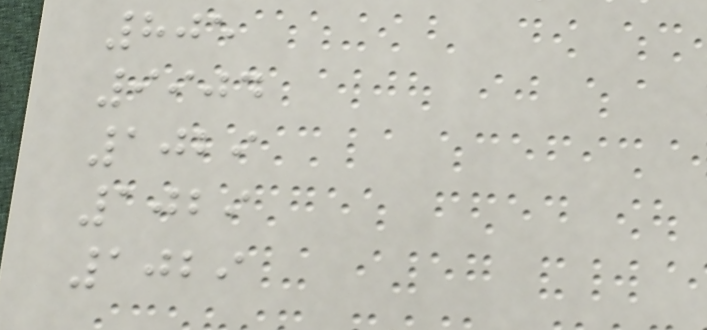805
9904
1029
1029
1029
